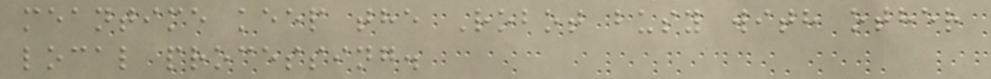meantime keep the Robot busy with other
local processing.
